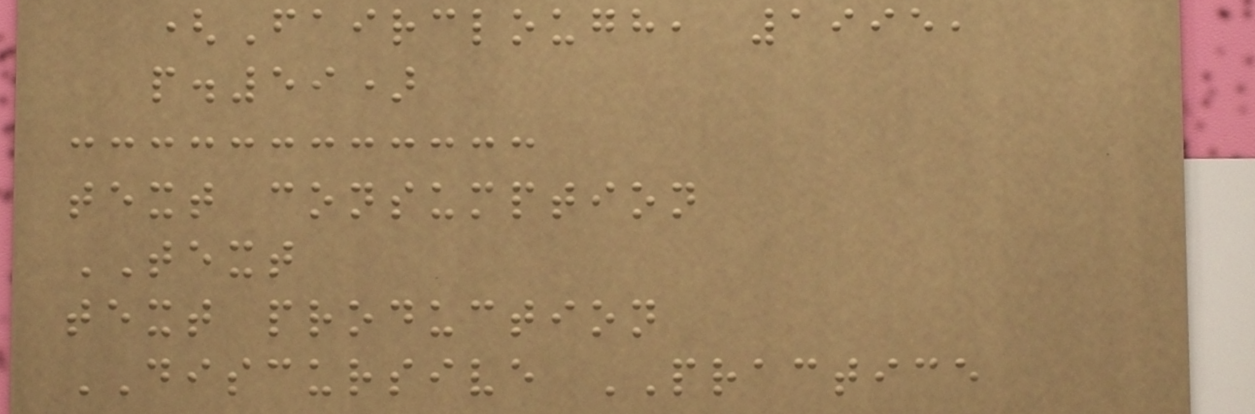(Fairclough, 1995,
p.59)
text consumption
TEXT
text production
DISCURSIVE PRACTICE
